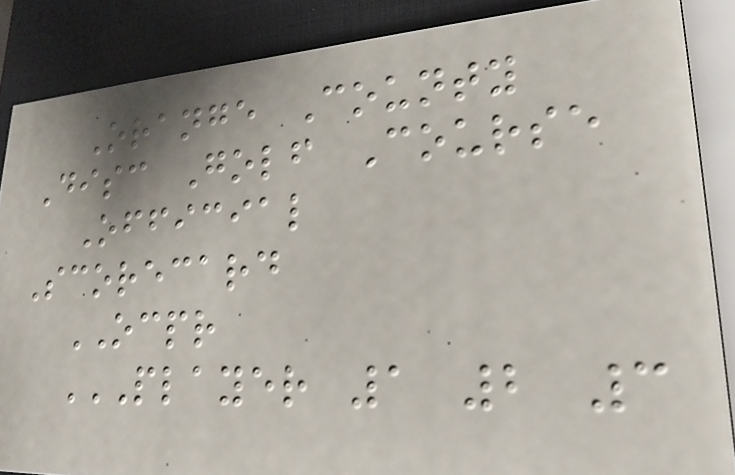Orange County
Disc Golf Course
Official
Scorecard
OCPR
PLAYER 1 2 3
